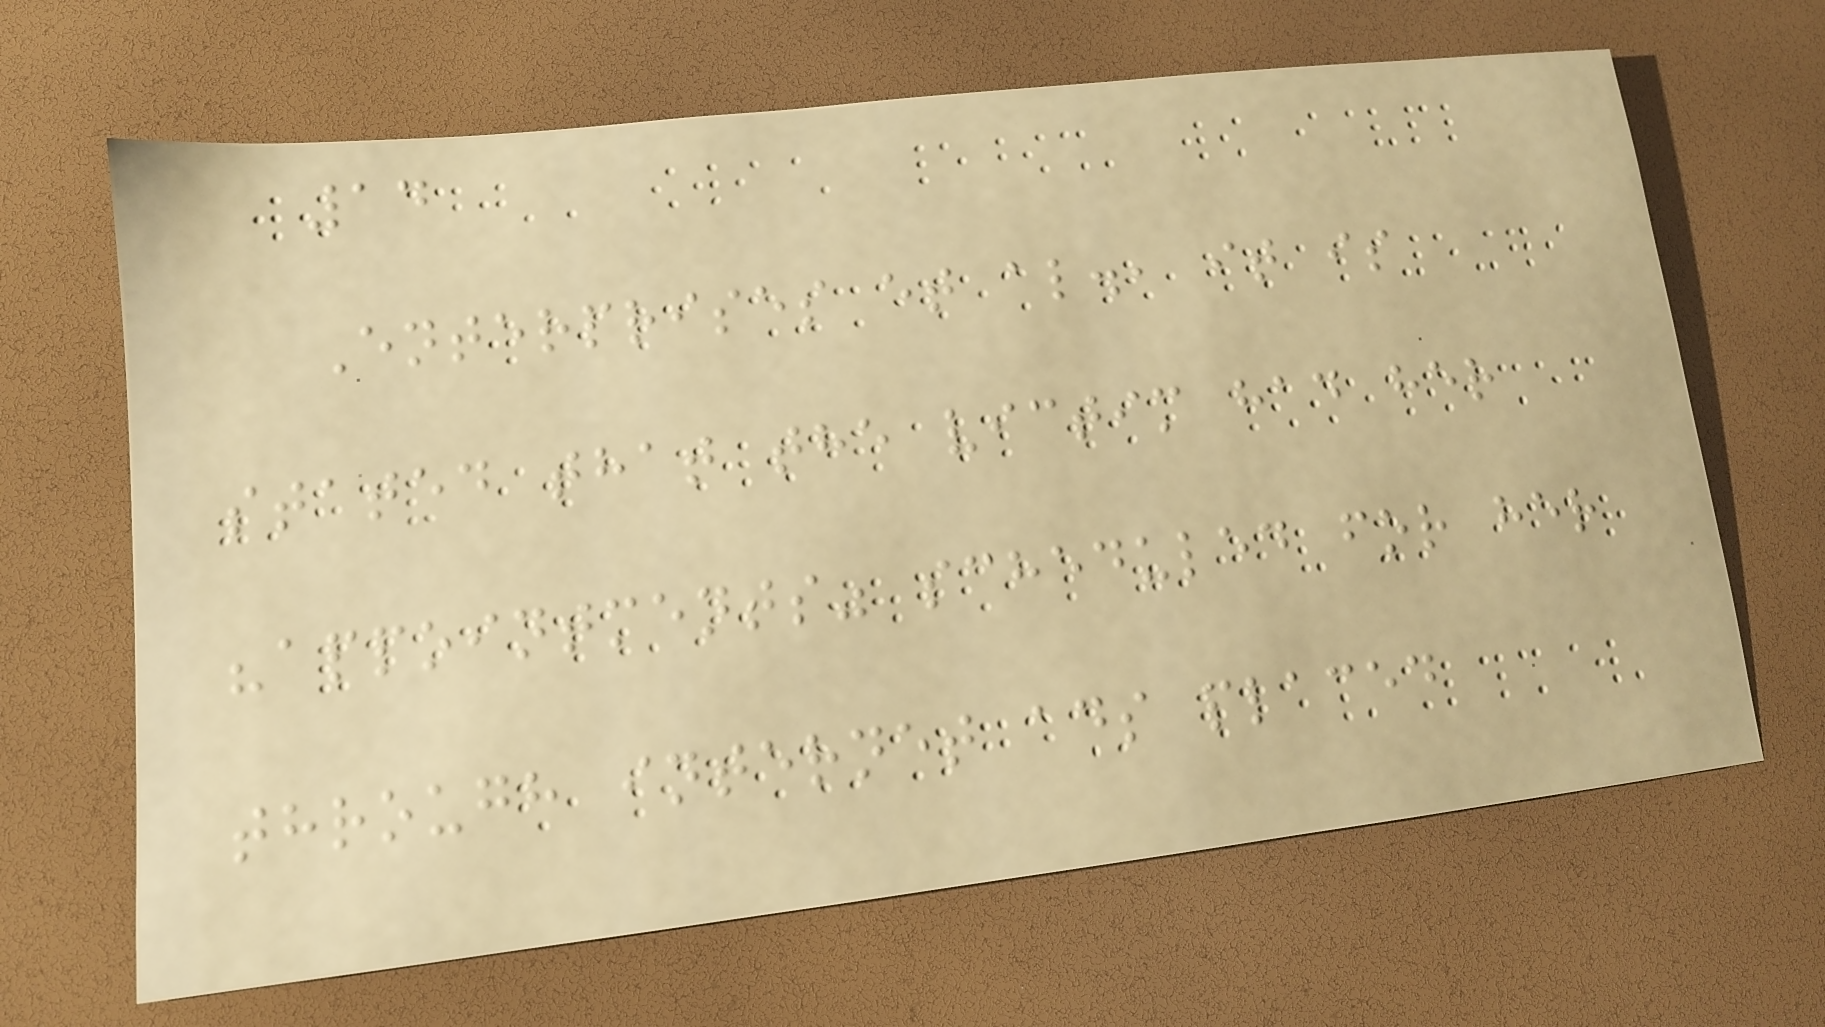14
Enterprises et al., it is
stated that the victim had her
"appointments" scheduled for her
through internet ads placed
